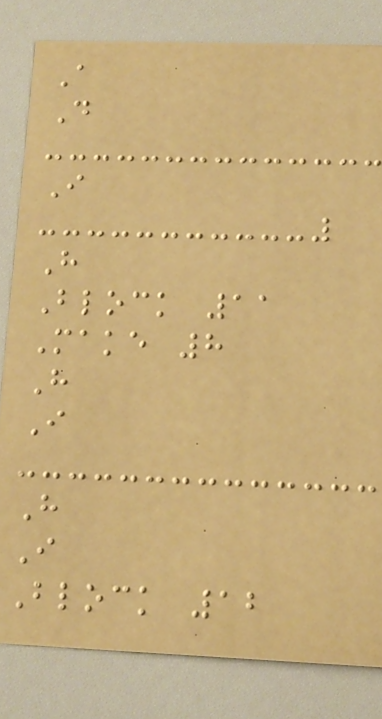A
D
I
H
Block 11
Make 8
H
I
H
I
Block 12
